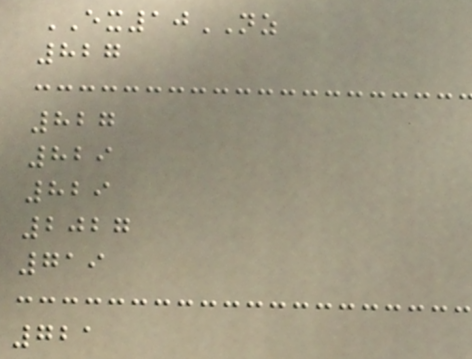EX10NZ
827
827
829
829
2027
719
721
